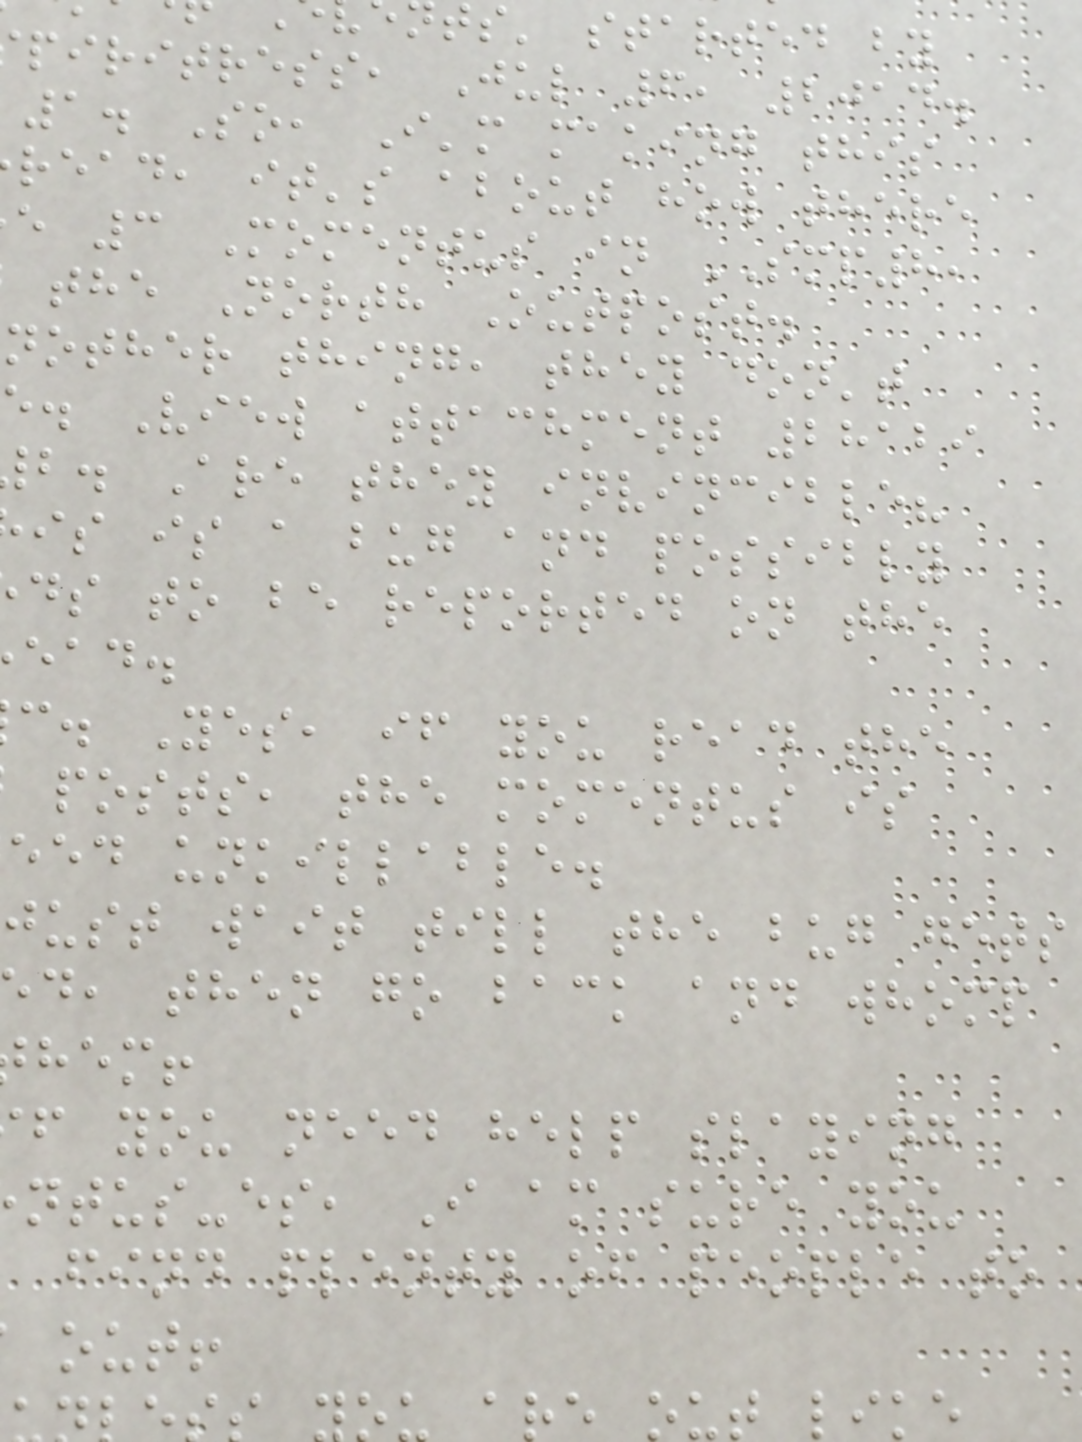ts' started by
piritress, Jul 6, 2014.
1. So, I'm making this
read, it's about how there
e 3 Momentus in SMP8,
the North Outpost.
nother thing, they don't
e. View attachment 28129
b. Are they invincible?
is is a bug and possibly
ds to be reported on the
ead.
c. Yes, if you read the
posts, the momentus is
eed unkillable.
just wait till the bug gets
d, then go back and whomp
hem!
f you need help slaying
ntus-es, I am sure you
find plenty of people to
out!
out like
